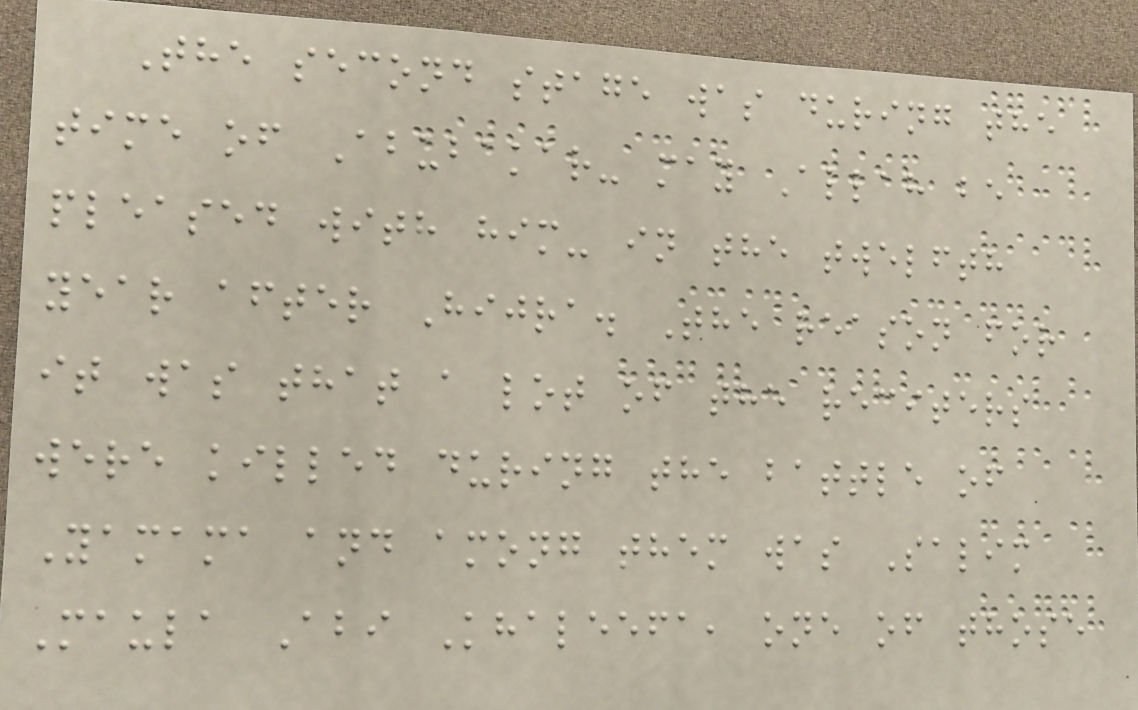The second stage was during the
time of Abubakar- may Allah be
pleased with him- in the twelfth
year after Hijra. The reason for
it was that a lot of the reciters
were killed during the battle of
Yamama and among them was Salim
Maula Abi Khaleefa, one of those
